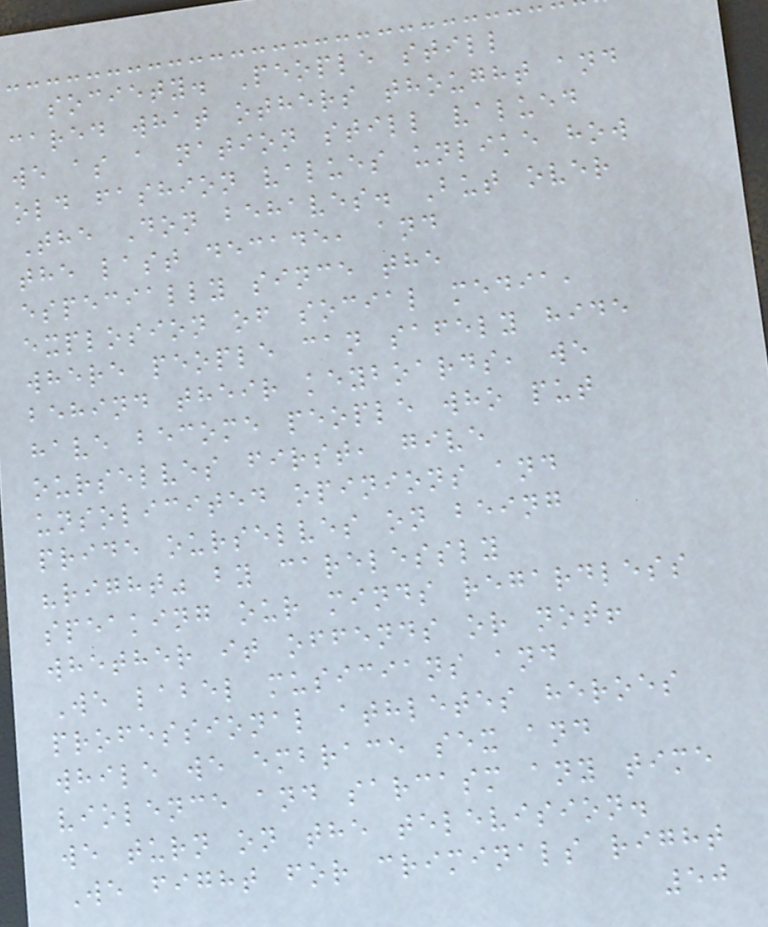society. People still
cared what others thought and
we as a nation still valued
old fashion values unlike how
The Don behaves. But over
the last decade, and
especially since the
explosion of social media,
where people can safely hide
behind their keyboards, we
have become people who put
ourselves first, give
unsolicited opinions and
pride ourselves on being
"right" by carelessly
speaking our minds regardless
whether it offends or not!
We label musicians and
professional athletes heroes
while we embrace sex and
violence and sarcasm any time
we turn on the television.
We fight for criminals right
50
